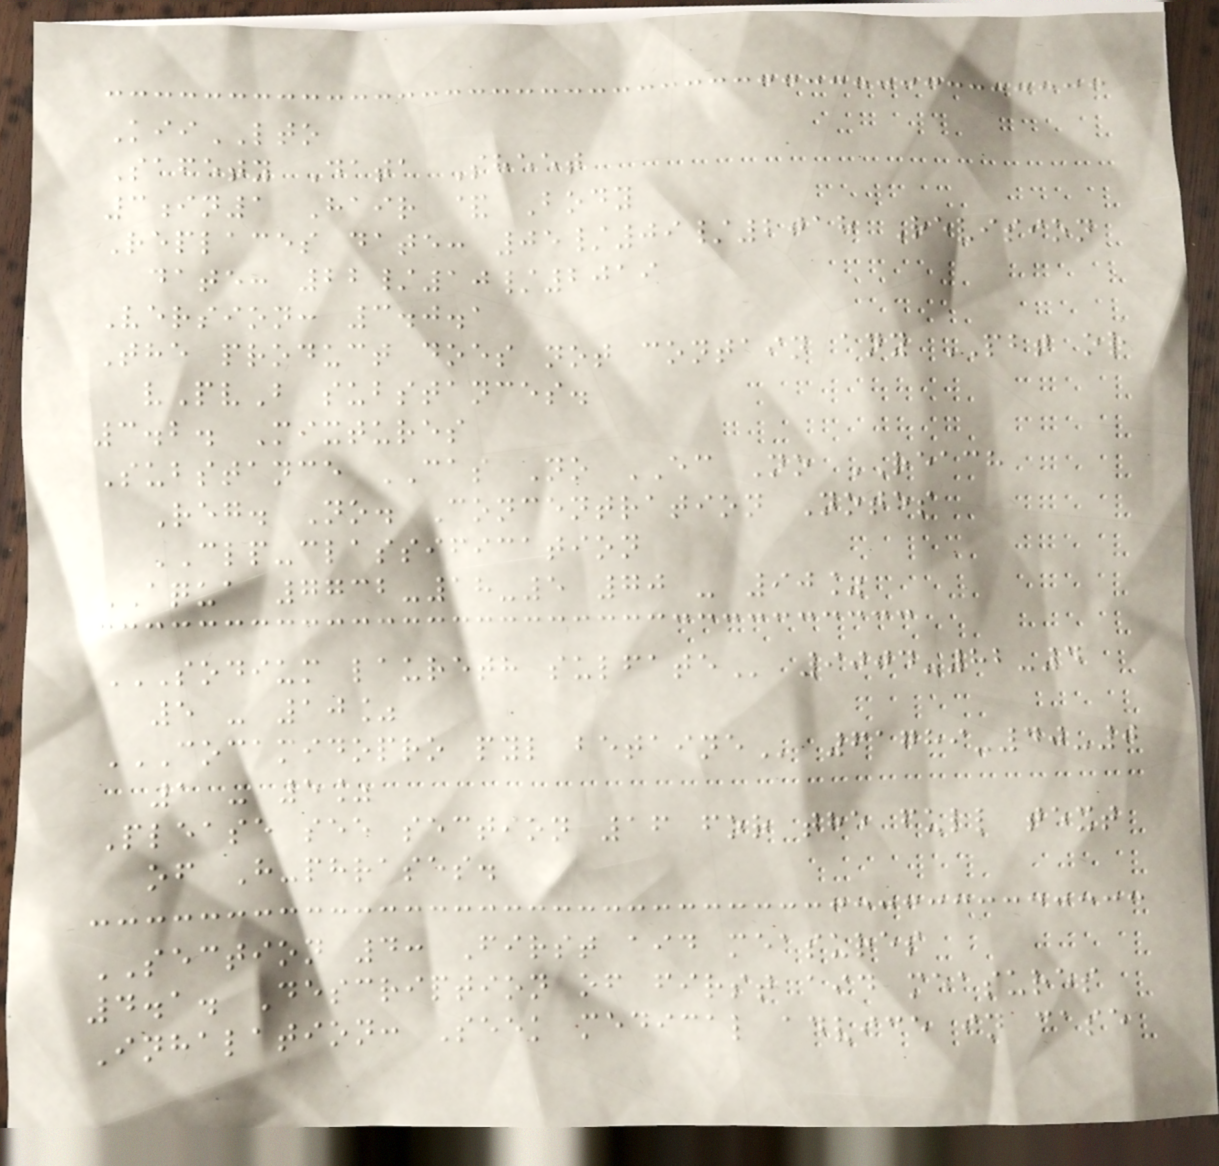KiiLTO
Safety Data Sheet
3in1 Hair & Body
Replaces date: 05/09/2018 Revision
date: 22/10/2019
Version: 3.0.1
The product does not contain any PBT or
vPvB substances.
3.2. Mixtures
Substance CAS No EC No REACH
Reg. No. Concentration Notes
CLP-classification
AQUA 7732-18-5 70 - 90%
SODIUM LAURETH SULFATE 9004-82-4
5 - 10%
COCAMIDOPRO PYL BETAINE 61789-40-0
1 - 5%
Please see section 16 for the full text
of H-phrases.
SECTION 4: First aid measures
4.1. Description of first aid measures
Inhalation: Seek medical advice in case
